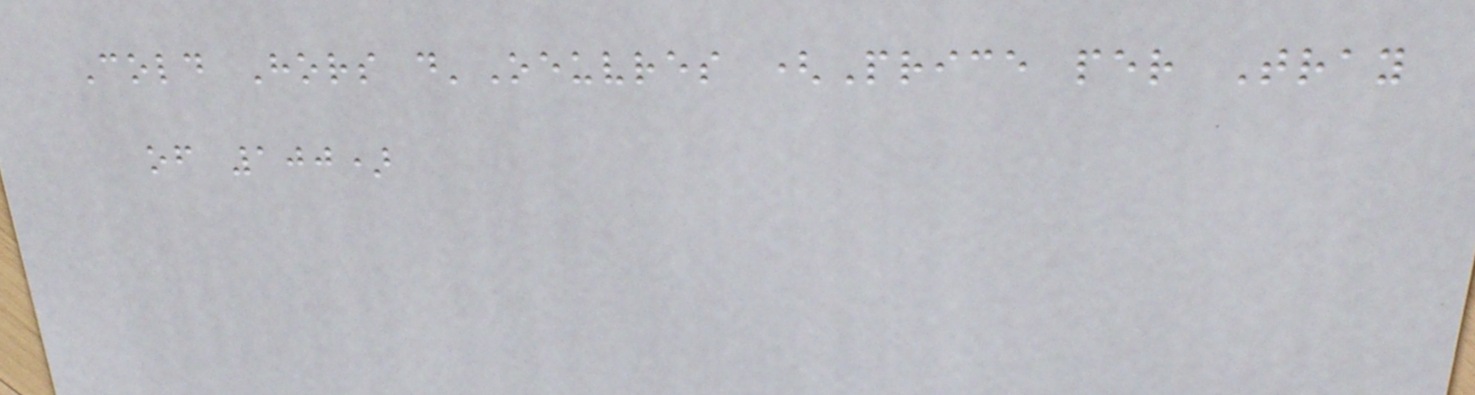Cold Hors d'Oeuvres (Price per Tray
of 100)
